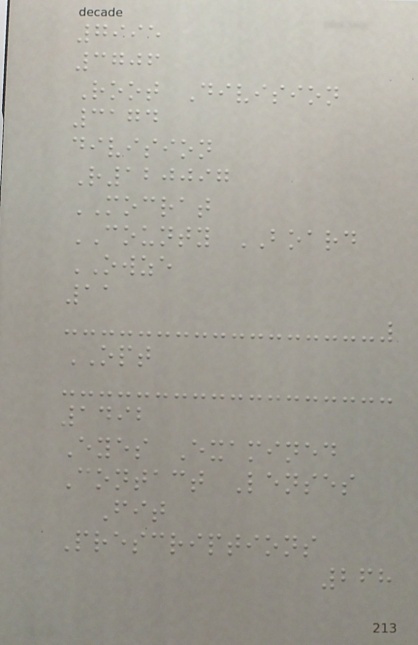7995
3706
Root Division
3174
division
R120097
MOCRAT
COUNTY BOARD
OWZE
11
OPT
1492
Eyes Examined
Contact Lenses
Fit
Prescriptions
268
